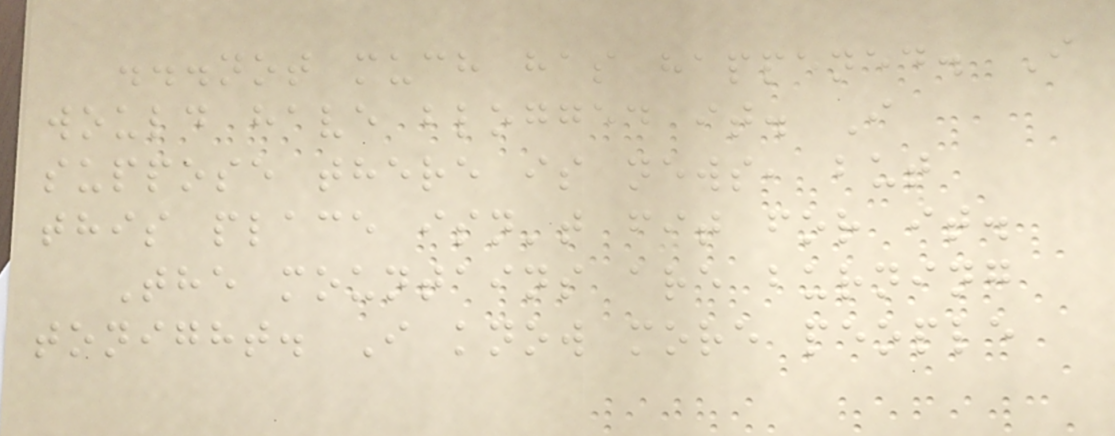...not much has happened. I
would have blogged it. I
suppose there is news, but
this place isn't fit for it.
The mountains are burning
tonight. I know more people
